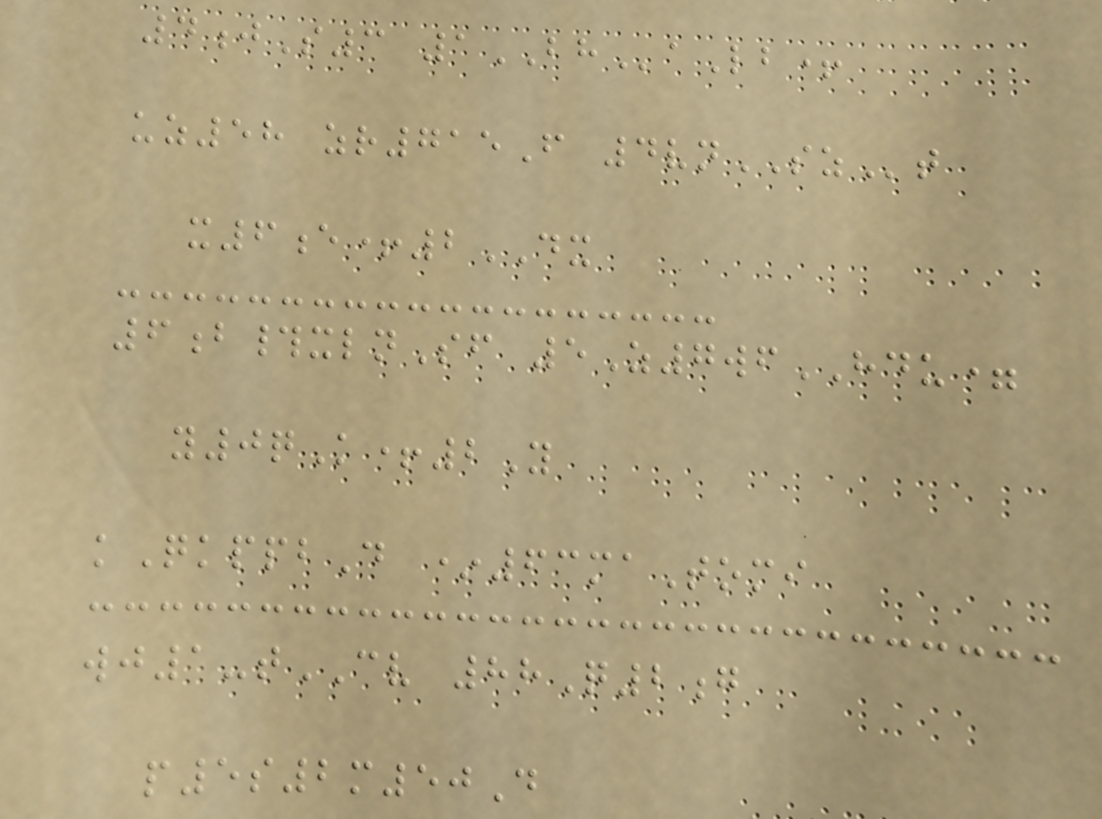4jS3 1BHaLb+
uz58 zr715F 4vnSZt
x6e+2DX
6b#xlnSf 5Z7wfHDU=
y0qK+2Y
kQkppbD *63maTomi
wj1-tCV 88Q2g
p5s2m50D
